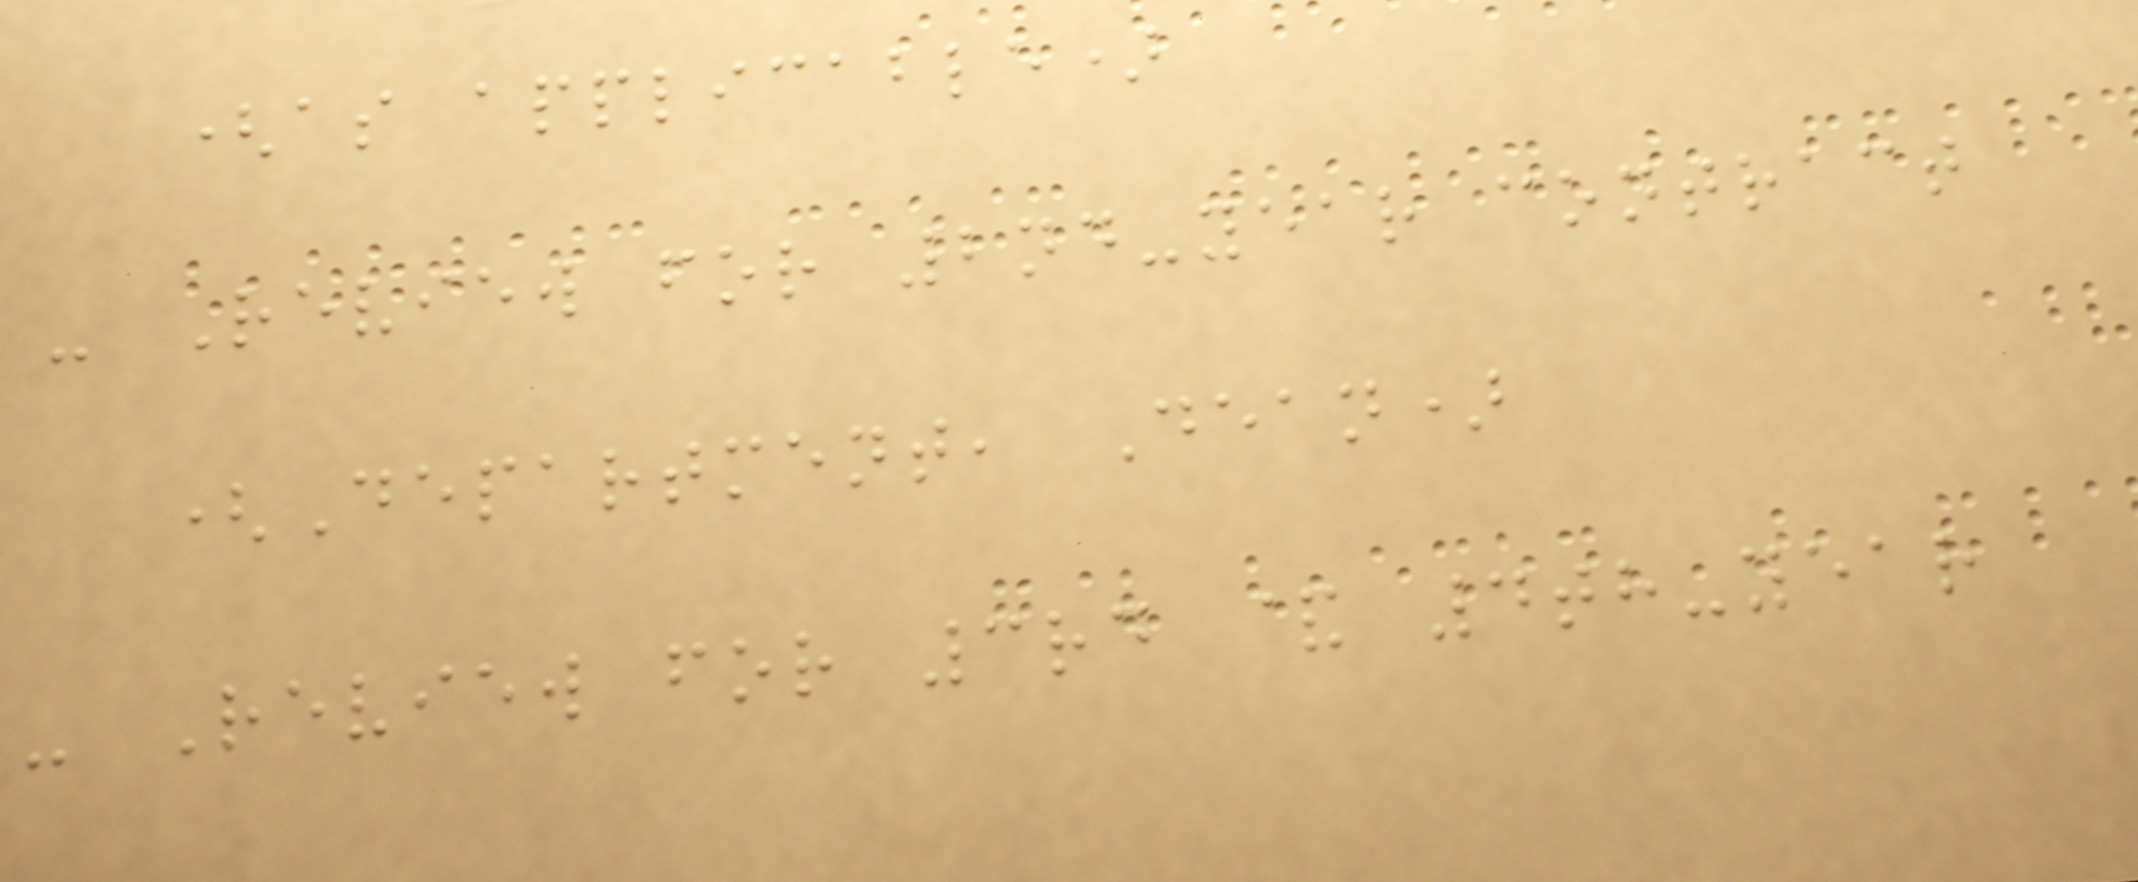(as applicable)
- Review for 2nd-year contract
(Department, Dean)
- Review for 3rd & 4th-year
